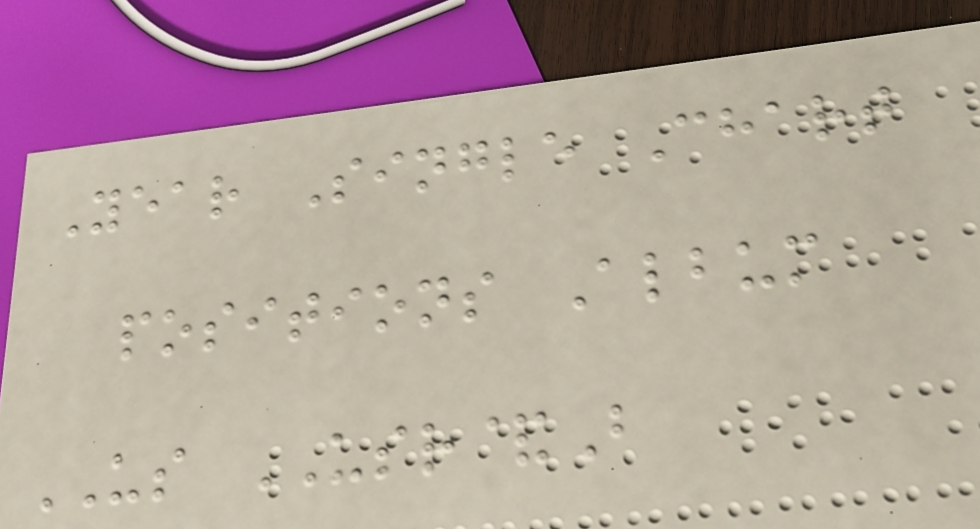Year Single Chart
positions Album
US USR&B
